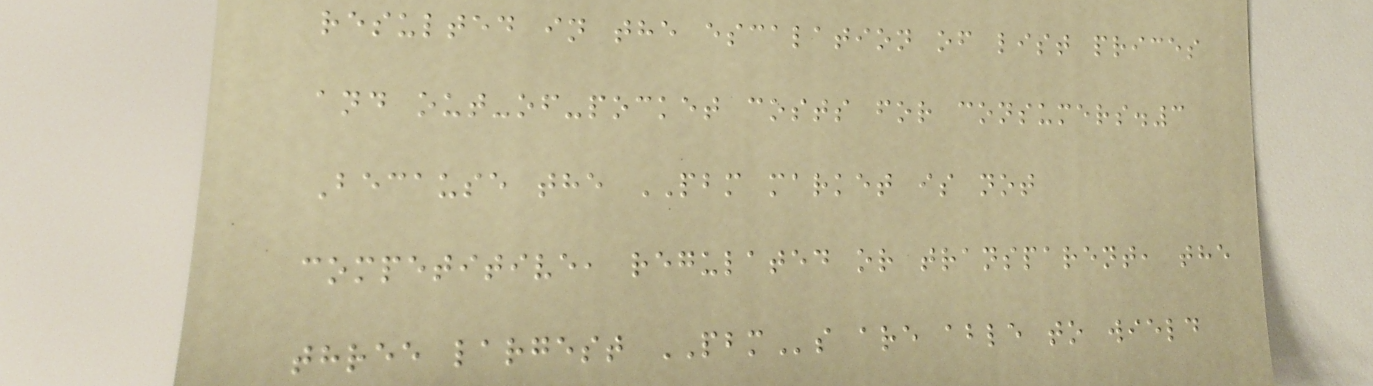resulted in the escalation of list prices
and out-of-pocket costs for consumers.3
Because the PBM market is not
competitive, regulated or transparent, the
three largest PBMs are able to wield
